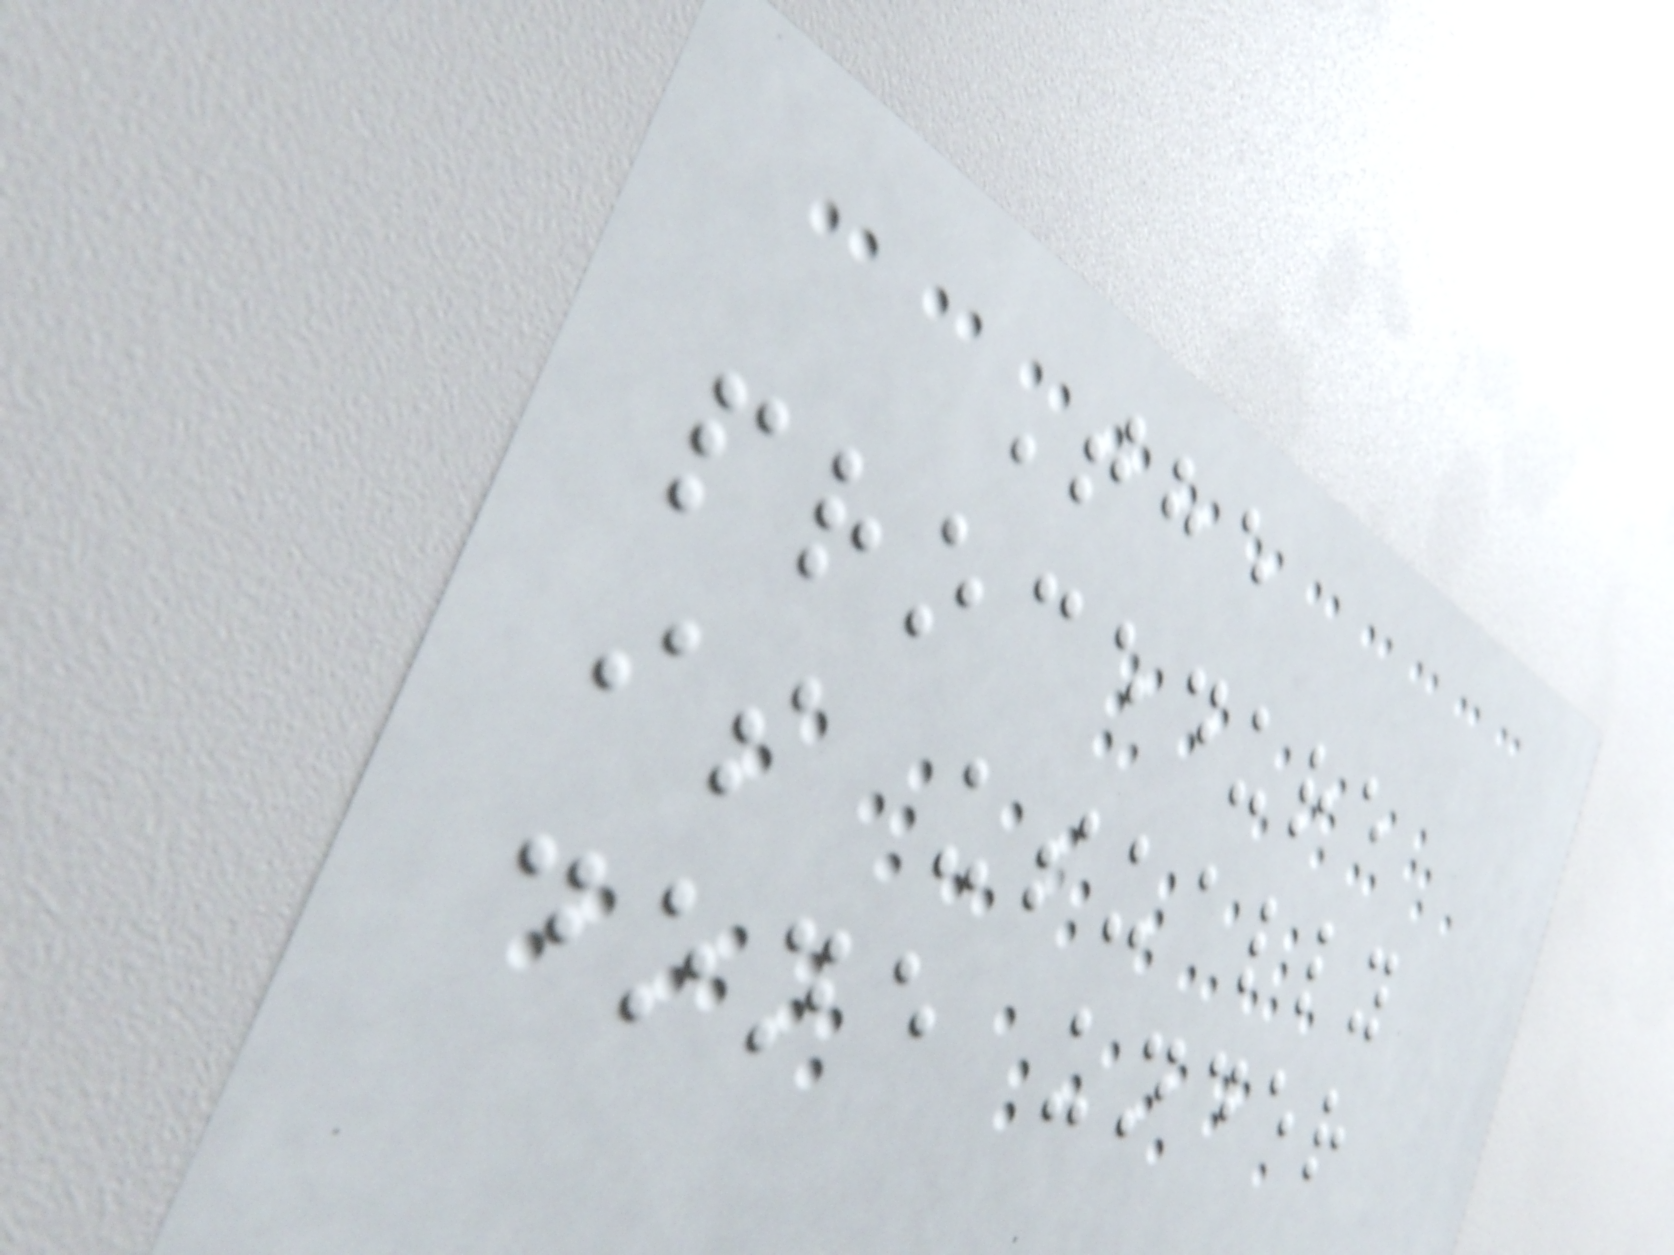The
procedure
is usually
done under
